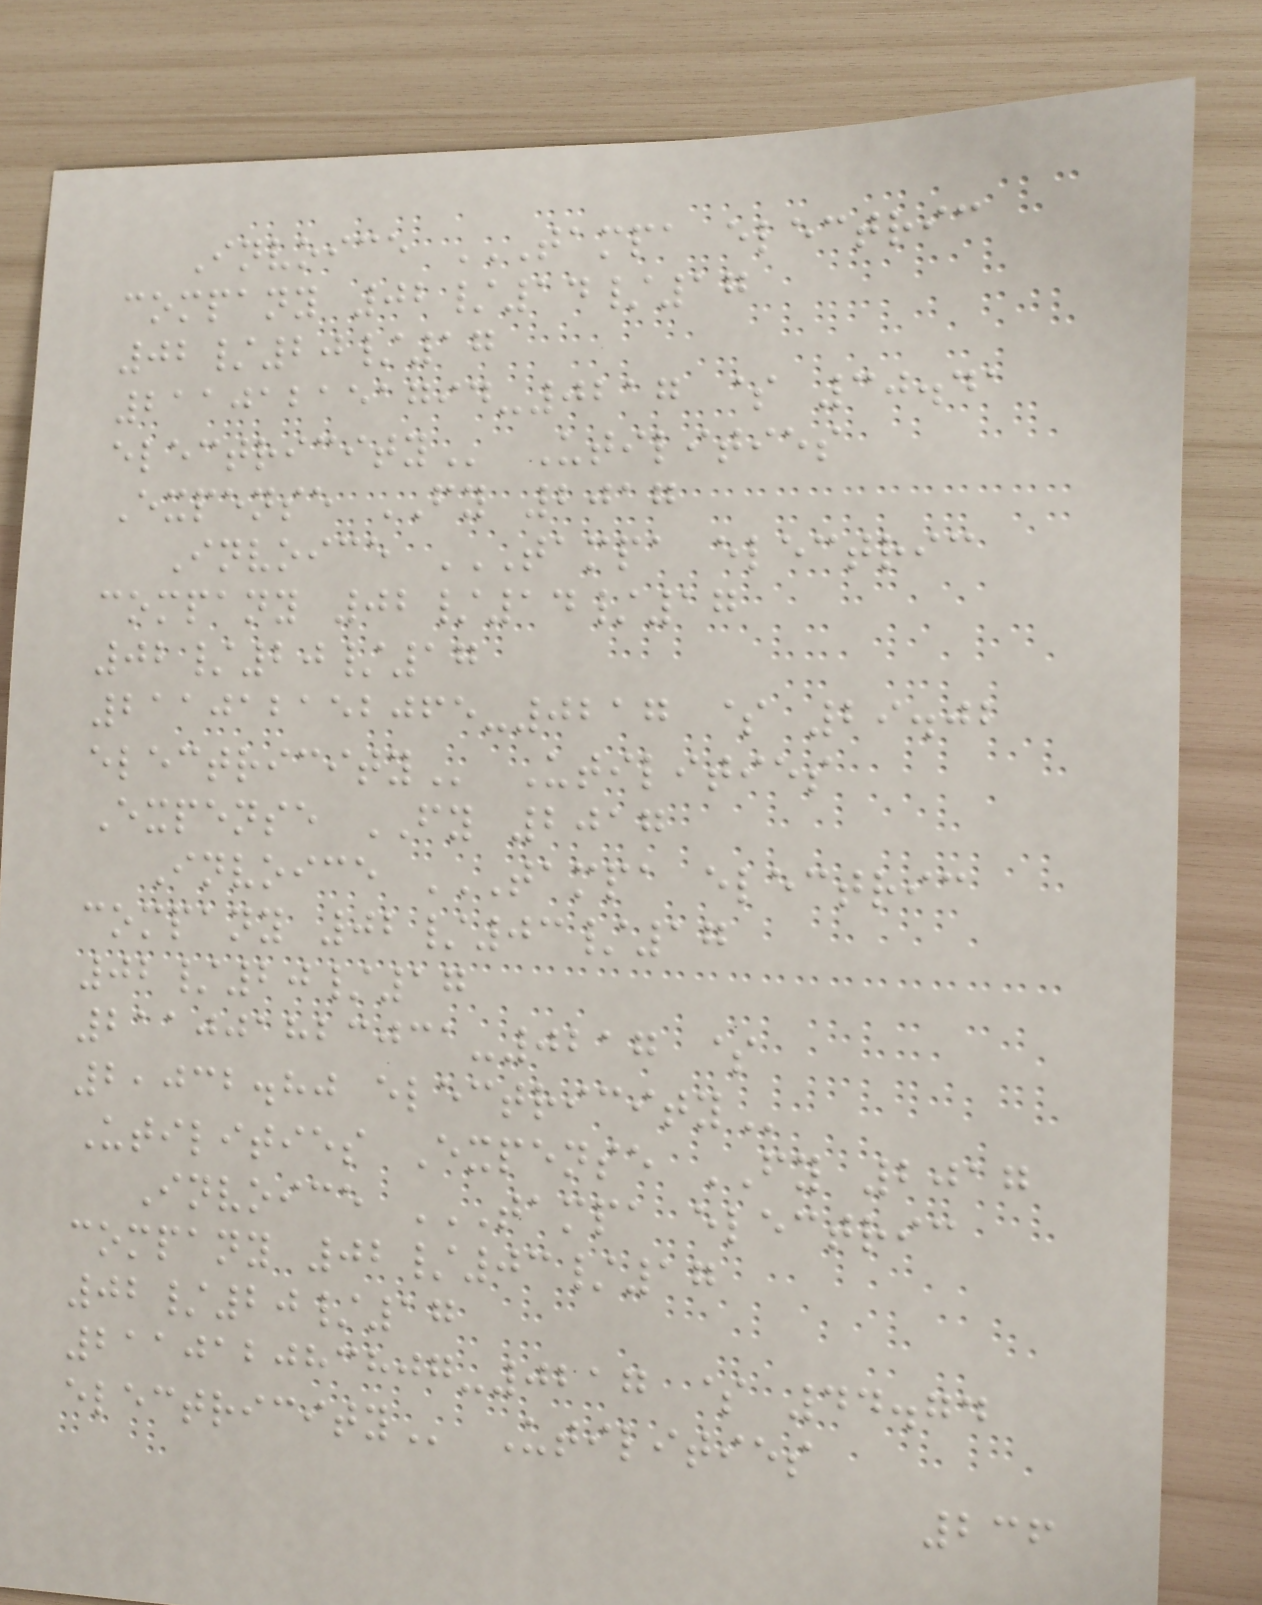Invoice TAMPA ELECTRIC
COMPANY 02/14/17
02/20/17
211012151794-0217 $ 30.41
ELECTRICITY Utilities
Expense FY 2017
Invoice TAMPA ELECTRIC
COMPANY 02/14/17
02/20/17
211012152065-0217 $ 29.02
ELECTRICITY Utilities
Expense FY 2017
Invoice TAMPA ELECTRIC
COMPANY 02/03/17
02/20/17
211001823031-0217 $
2,032.80 ELECTRICITY
Utilities Expense FY 2017
Invoice TAMPA ELECTRIC
COMPANY 02/03/17
02/20/17
211012083807-0217 $ 44.74
ELECTRICITY Utilities
236
